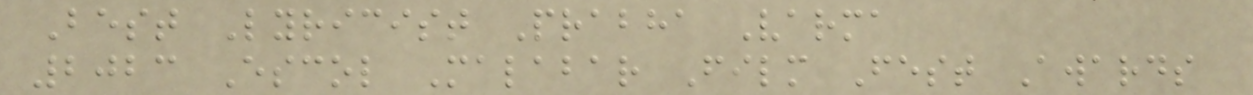Best Lyricist Prabha Varma
2023 Escol Malabar Film Fest Awards
